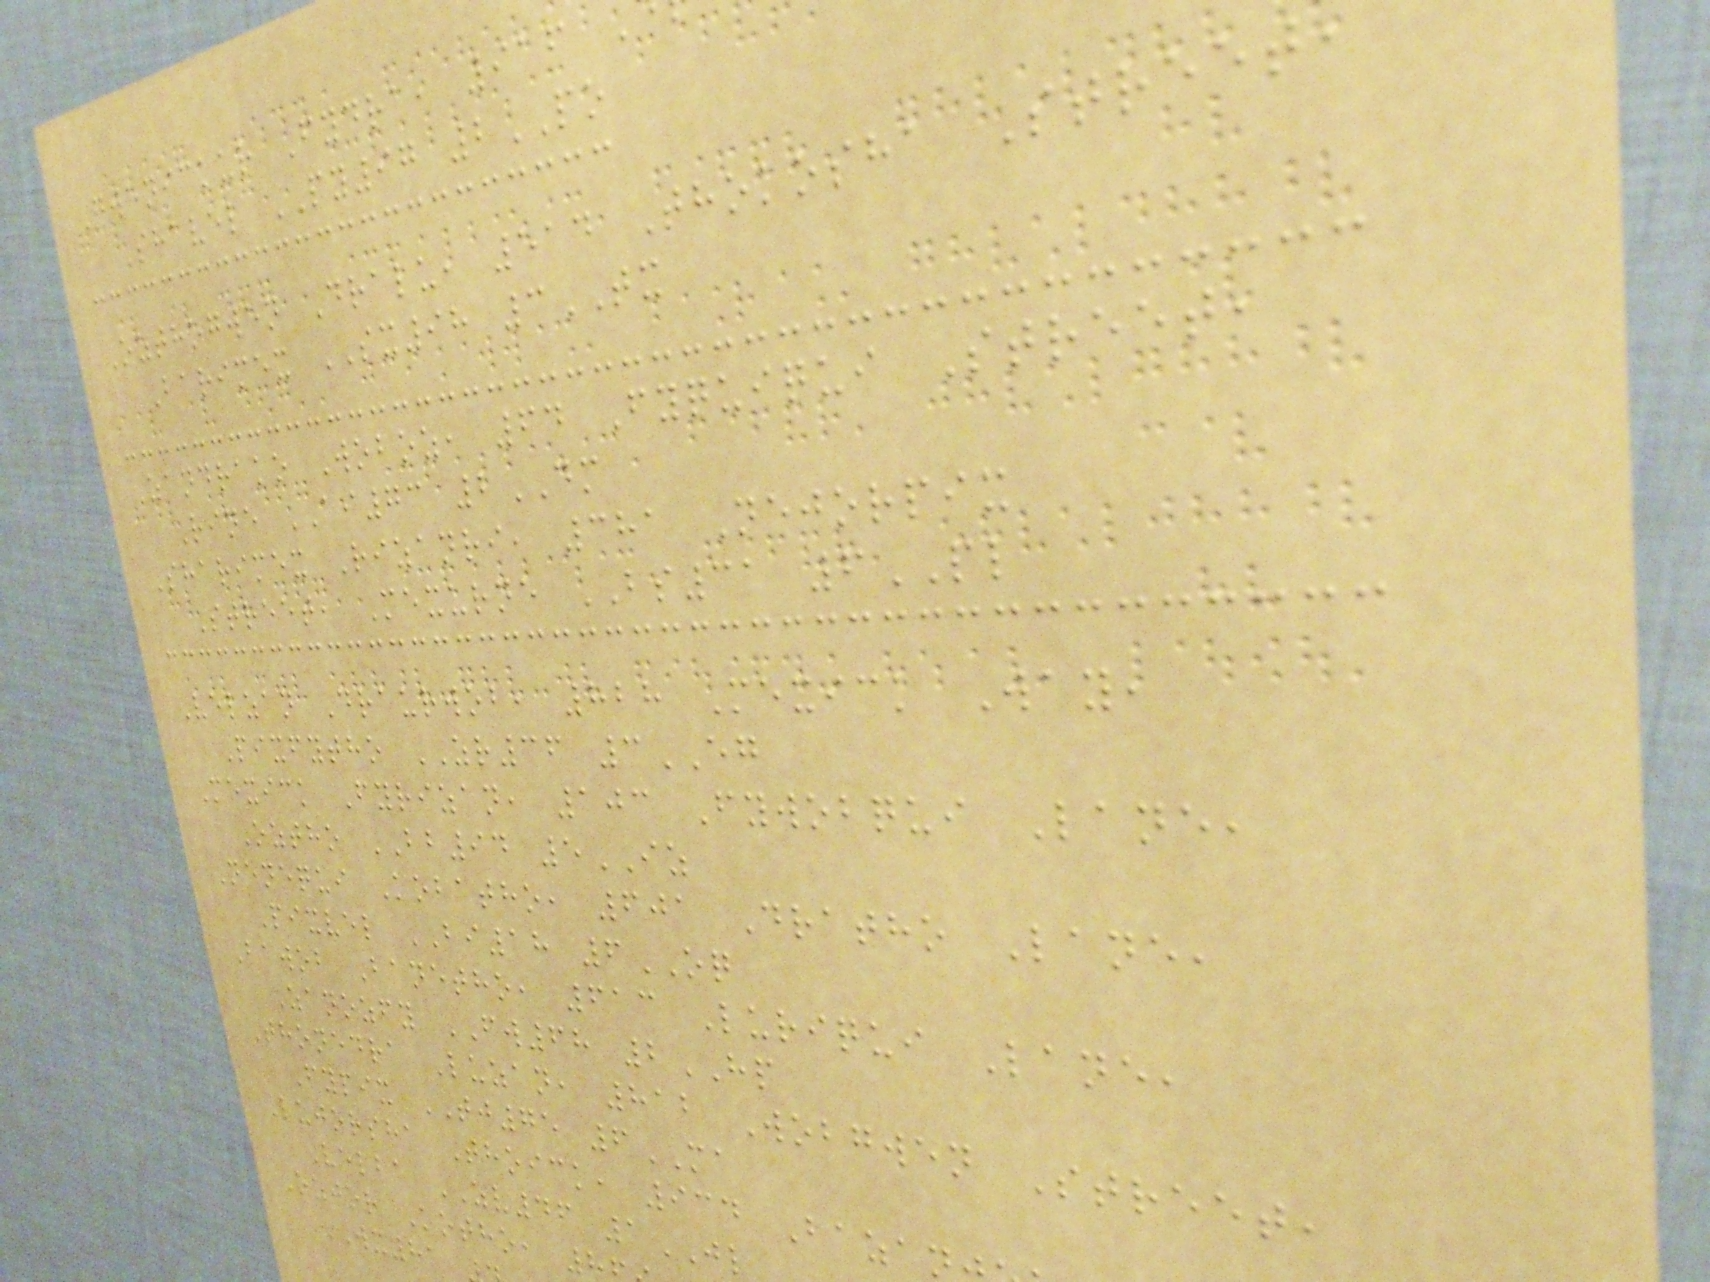Gwenickur Fydra, 916
Shavel PY97 2PO
Ozthogwen Dralu, 514 Thokosha Street,
Barimex SX98 3TX
Zandrako Woboz, 64 Fyquiqui Street,
Rine AI73 2DM
Sharimex Rizanri, 381 Nejorpix
Street, Mexurne BS31 6PL
Velzan Draurwob, 828 Mexick Way,
Pixfytho ZR36 3EG
Mexick Fyrizan, 103 Fywobqui Lane,
Oztho BB94 5IZ
Nenequi Kobatho, 601 Dratho Lane,
Pixvel BI18 6OQ
Bawob Banetho, 613 Luriqui Lane,
Zanozfy FW68 2HP
Thonedra Luzan, 812 Wobgwen Street,
Fypix TJ75 6MA
Lujorsha Thoick, 934 Bazan
Velba ZV46 1JL
Ozjor Kotho, 8
WX81
